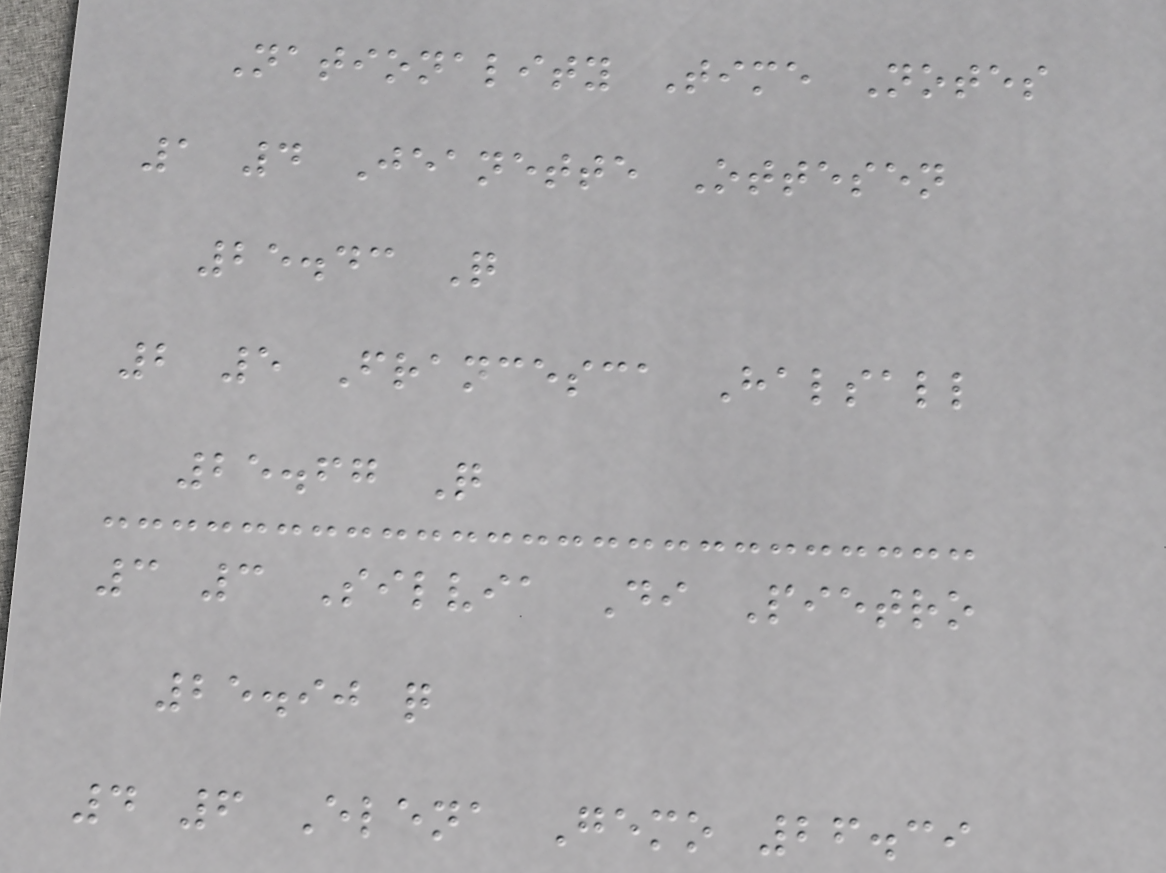Nationality Time Notes
1 4 Jeanette Ottesen
25.43 Q
2 5 Francesca Halsall
25.67 Q
3 3 Silvia Di Pietro
25.90 q
4 6 Elena Gemo 26.39
